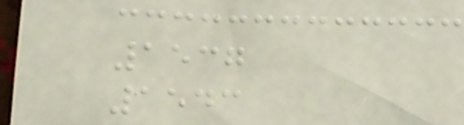1537
1543
